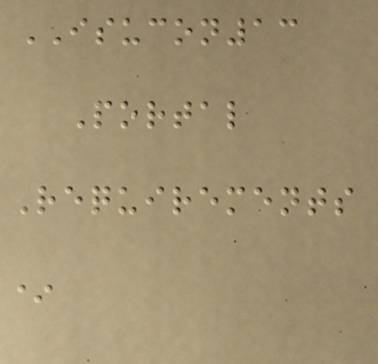ISUCON13
Portal
Requirements
*
